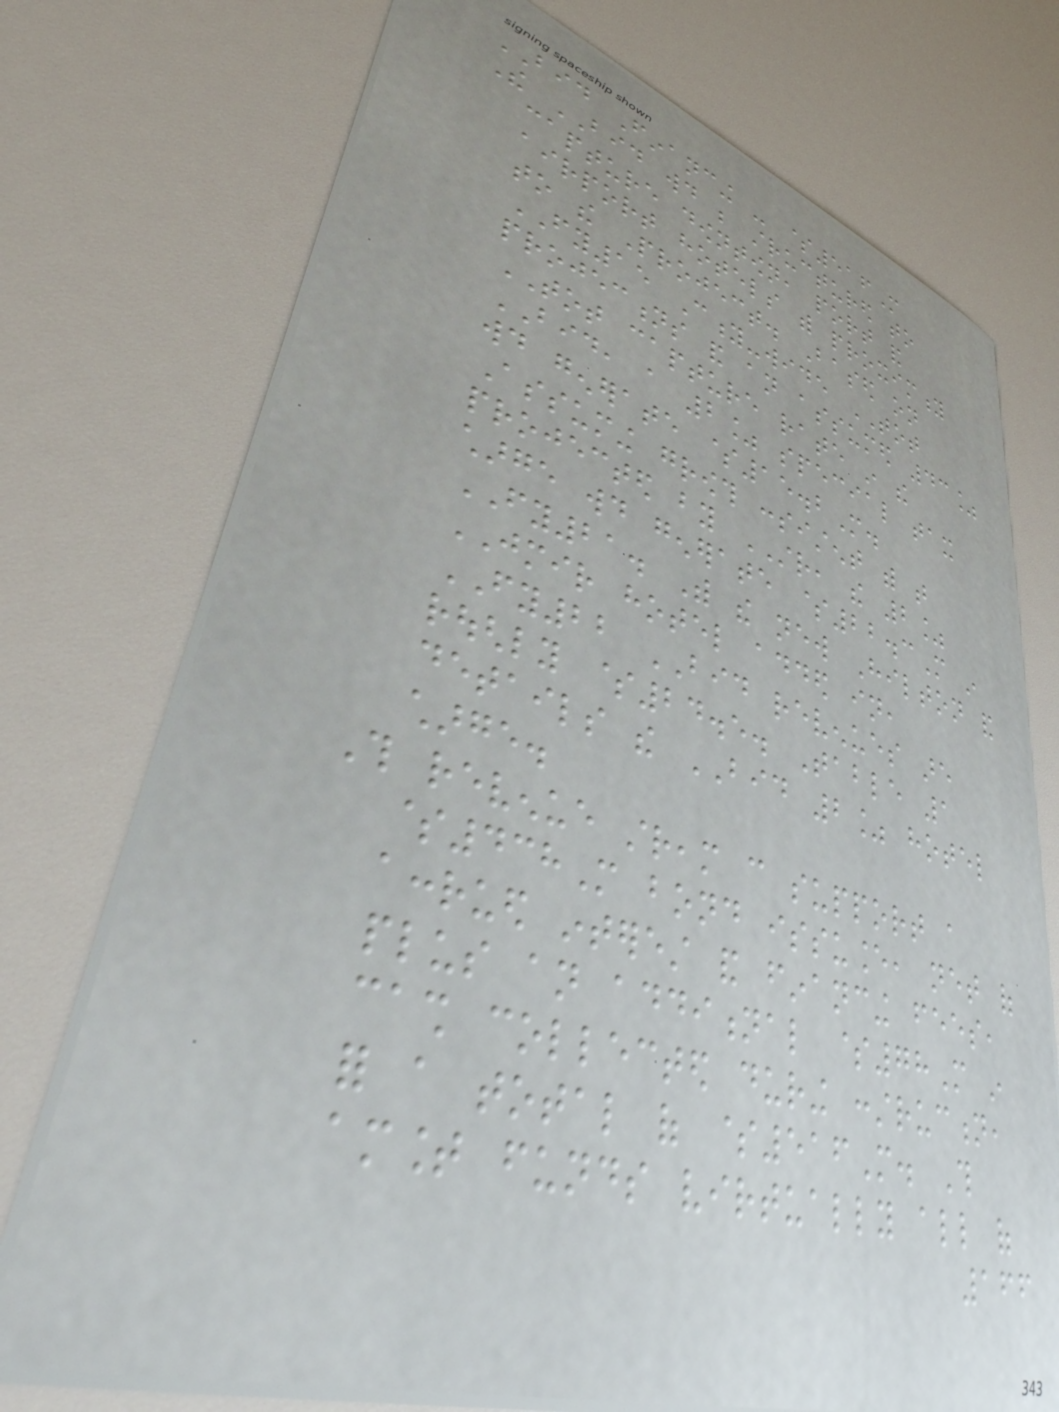BID Financing - $516M
The BID would be structured to
capture downtown, port and
airport hotels with proximity
to the Project. Based on
FY15 City-wide TOT
projections and an assumed 43%
TOT capture rate in the
BID, a 2% special tax
would generate $15.2M.
Assuming growth consistent with that
projected by STR, the 2%
charge would generate $22.3M in
FY21. With the new Hilton and
JMIR hotel added in,
FY22 BID revenues are
roughly $24.5. Table 1
details the BID 2% hotel
charge.
This revenue stream can support a
$438M bond issuance, net of
accrued interest and financing fees,
plus an additional $78M in
cash collected during construction,
for a total of $516M. This
amount funds virtually all of
166
